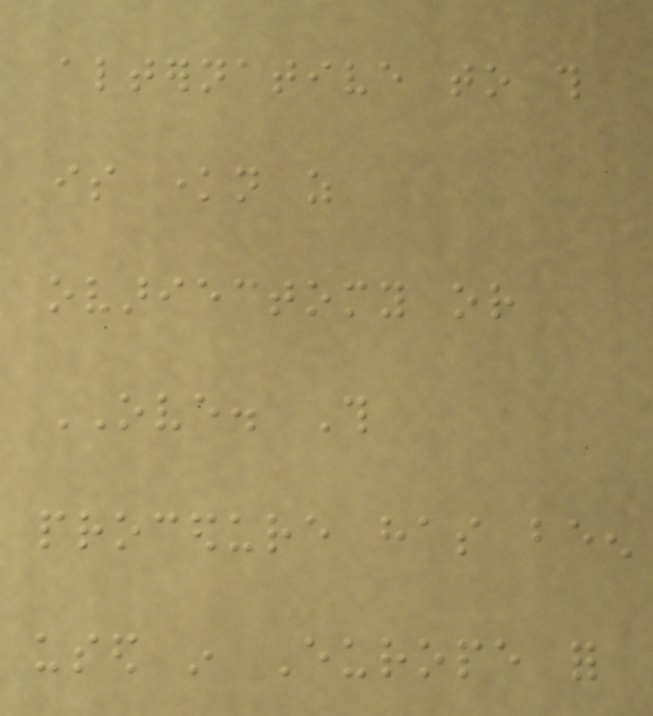alternative to this
is known as
ovariectomy or
OVE. This
procedure has been
used in Europe for
